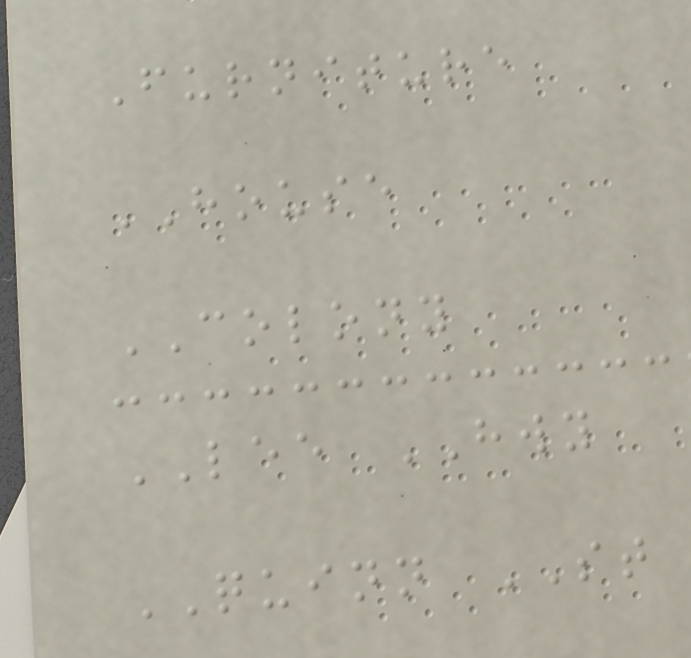Furniture
HOUSE
COLONY
LEE HWY
QUINN ST
